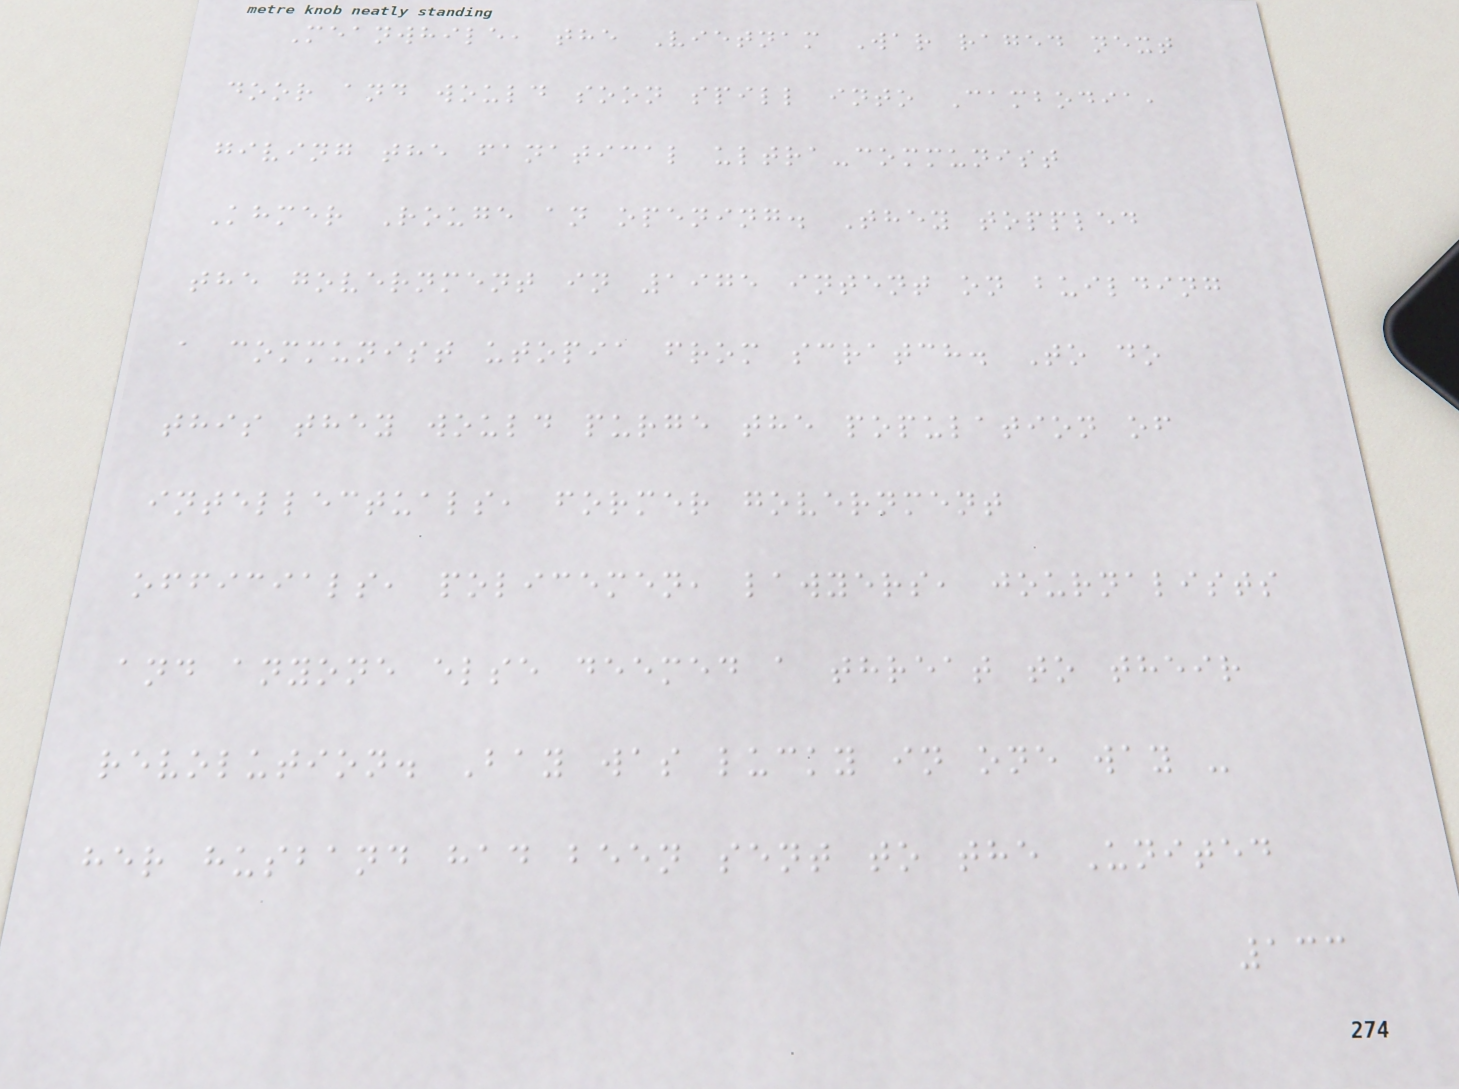Meanwhile, the Vietnam War raged next
door and would soon spill into Cambodia,
giving the fanatical ultra-communist
Khmer Rouge an opening. They toppled
the government in 1975 intent on building
a communist utopia from scratch. To do
this they would purge the population of
intellectuals, former government
officials, policemen, lawyers, journalists
and anyone else deemed a threat to their
revolution. Bay was lucky in one way -
her husband had been sent to the United
133
